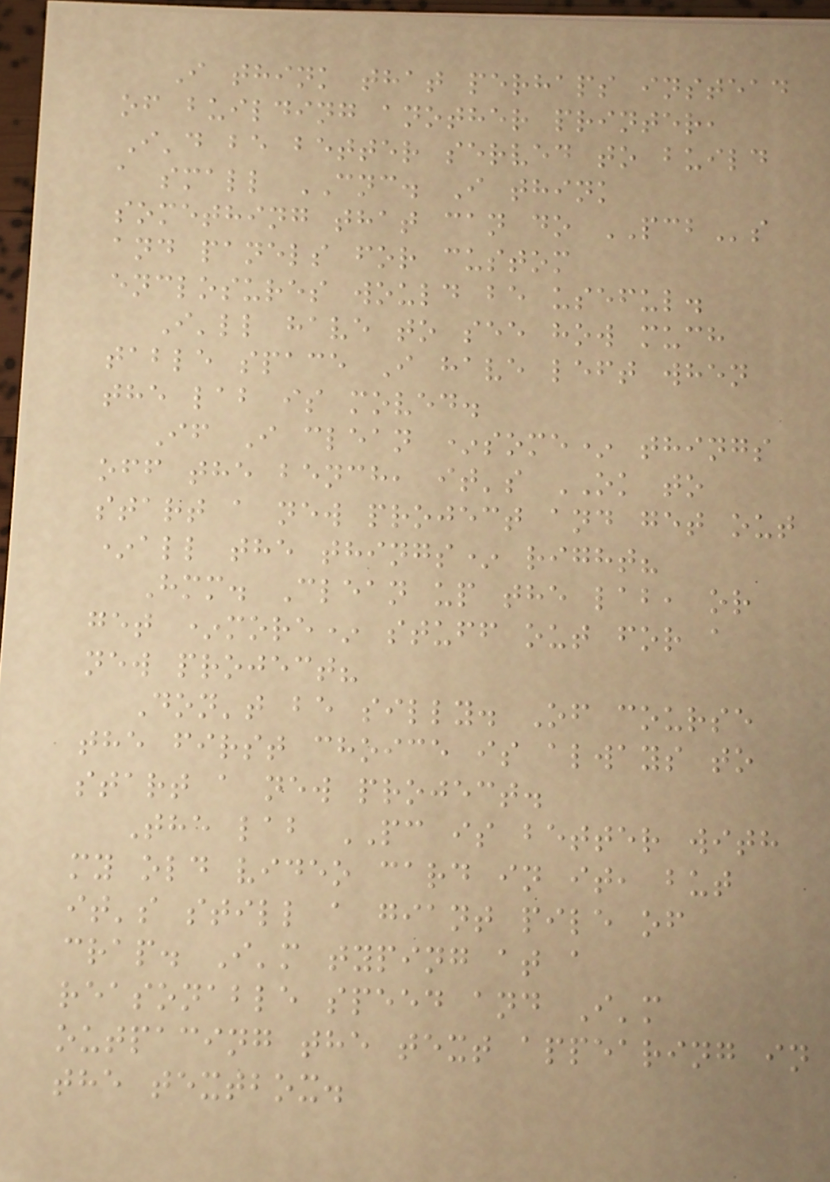I think that perhaps instead
of building another printer,
I'd be better served to build
a small CNC. I think
something that can do PCBs
and panels for custom
enclosures would be useful.
I'll have to see how much
table space I have left when
the lab is moved.
If I clean *some* things
off the bench, it's OK to
start a new project and get out
*all the things* right?
Hmm. Clean up the lab, or
get *more* stuff out for a
new project?
Don't be silly. Of course
the first choice is always to
start a new project.
The lab PC is better with
my old video card in it, but
it's still a giant pile of
crap. I'm typing at a
reasonable speed and I'm
outpacing the text appearing in
the textbox.
